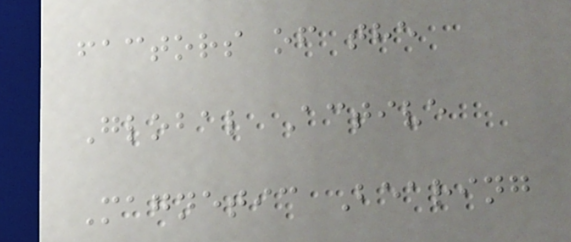factors of the
Global Active
Magnetic Bearing
